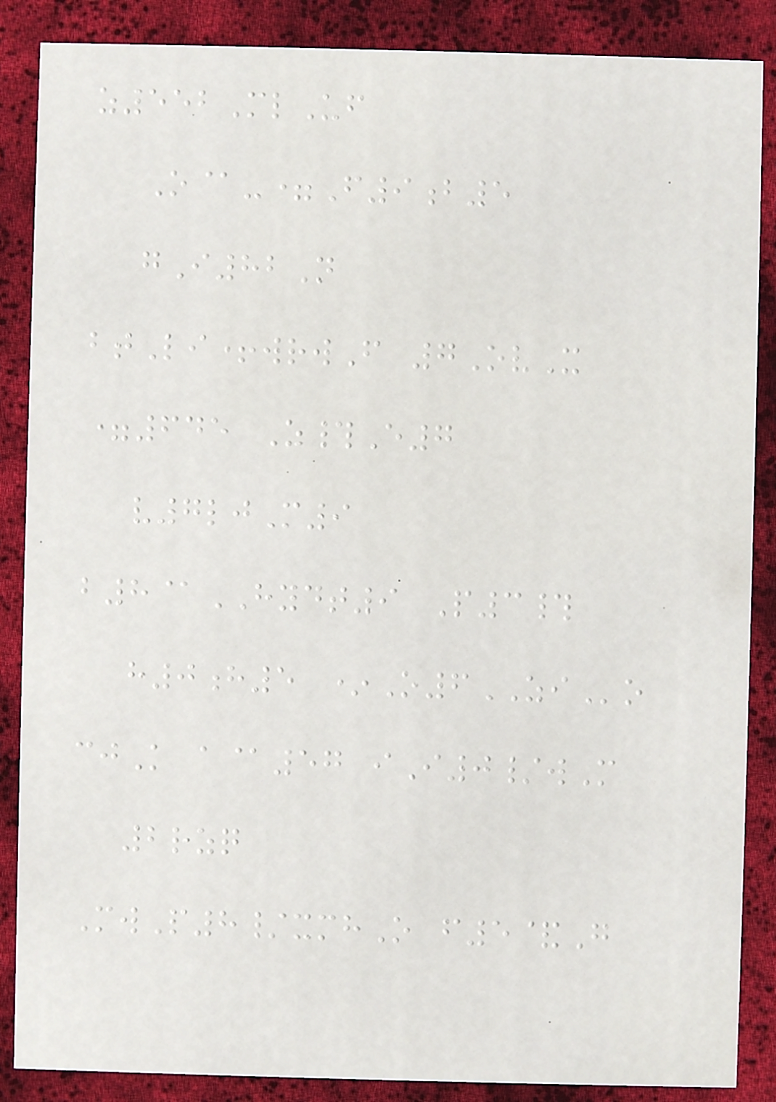z552MlUf
O@-=F9b5
gI82N
btLi+wrwF 7OvX
=645 Z#E7
v7ljM9
b8@HYDT9 P3#
h0h5 *O6ZIo
cjK a@57 iI0/wM
2rzq
MwP8/xmhO f5&G
